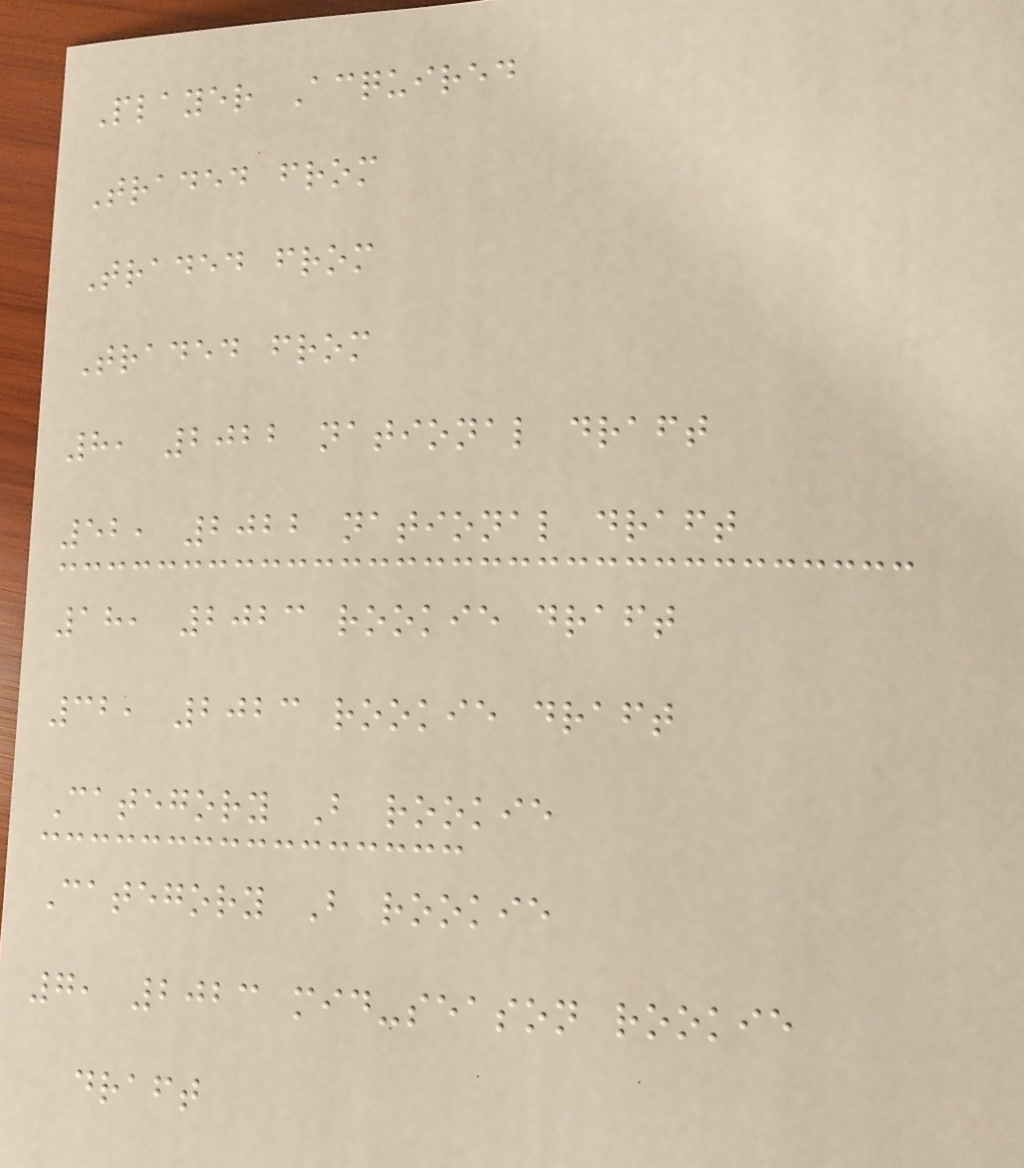Player Acquired
Traded from
Traded from
Traded from
8, 2022 national draft
52, 2022 national draft
18, 2023 rookie draft
32, 2023 rookie draft
Category B rookie
Category B rookie
7, 2023 mid-season rookie
draft
